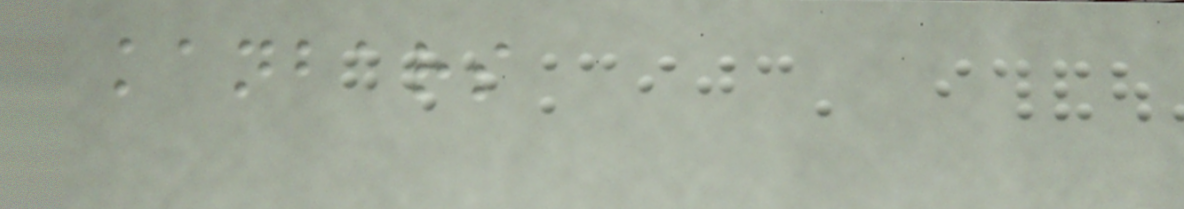kanbars
